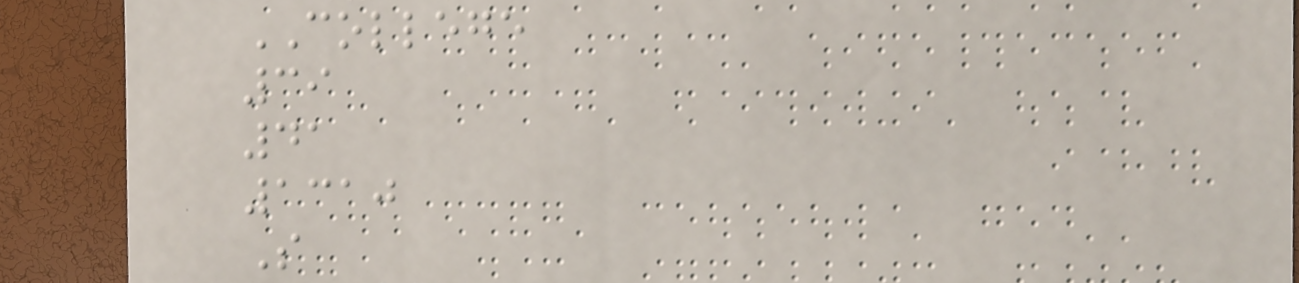COLLEGE
39
41
1310
S
